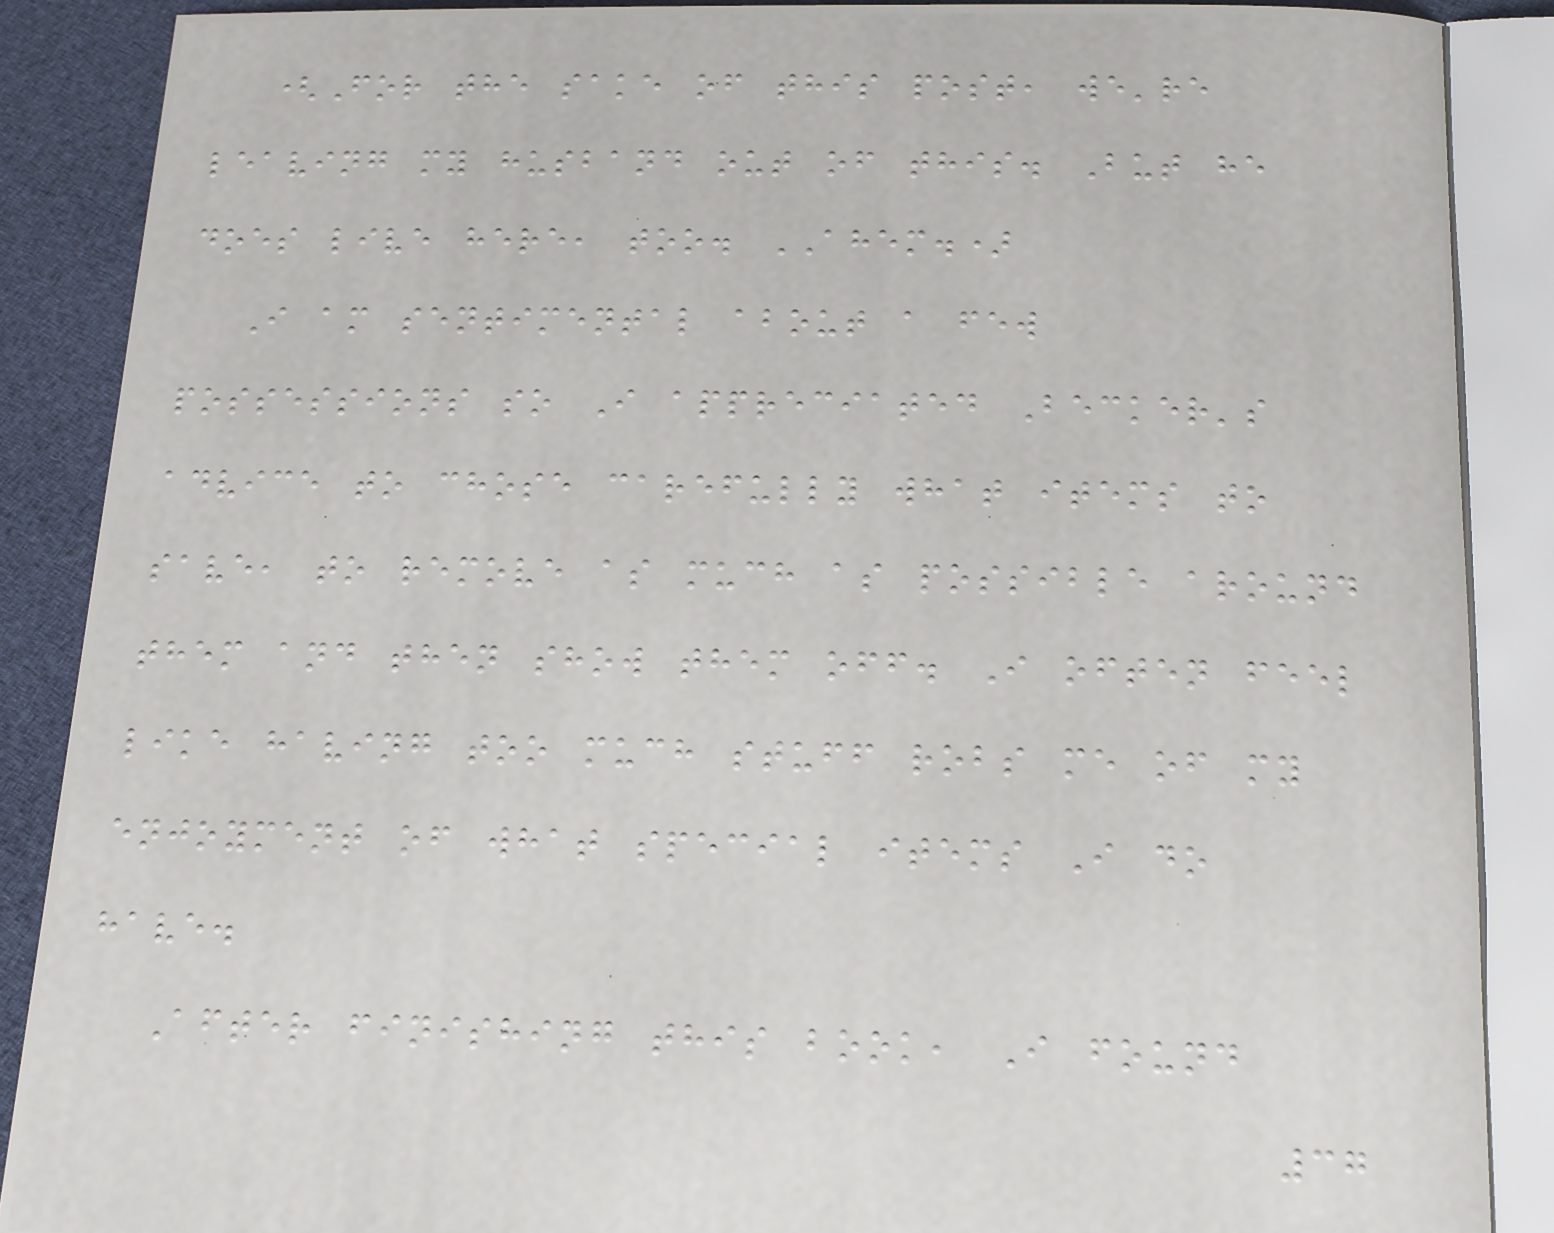(For the sake of this post, we're
leaving my husband out of this. But he
does live here, too. AHEM.)
I am sentimental about a few
possessions so I appreciated Becker's
advice to chose carefully what items to
save, to remove as much as possible around
them and then show them off. I often feel
like having too much stuff robs me of my
enjoyment of what special items I do
have.
After finishing this book, I found
37
